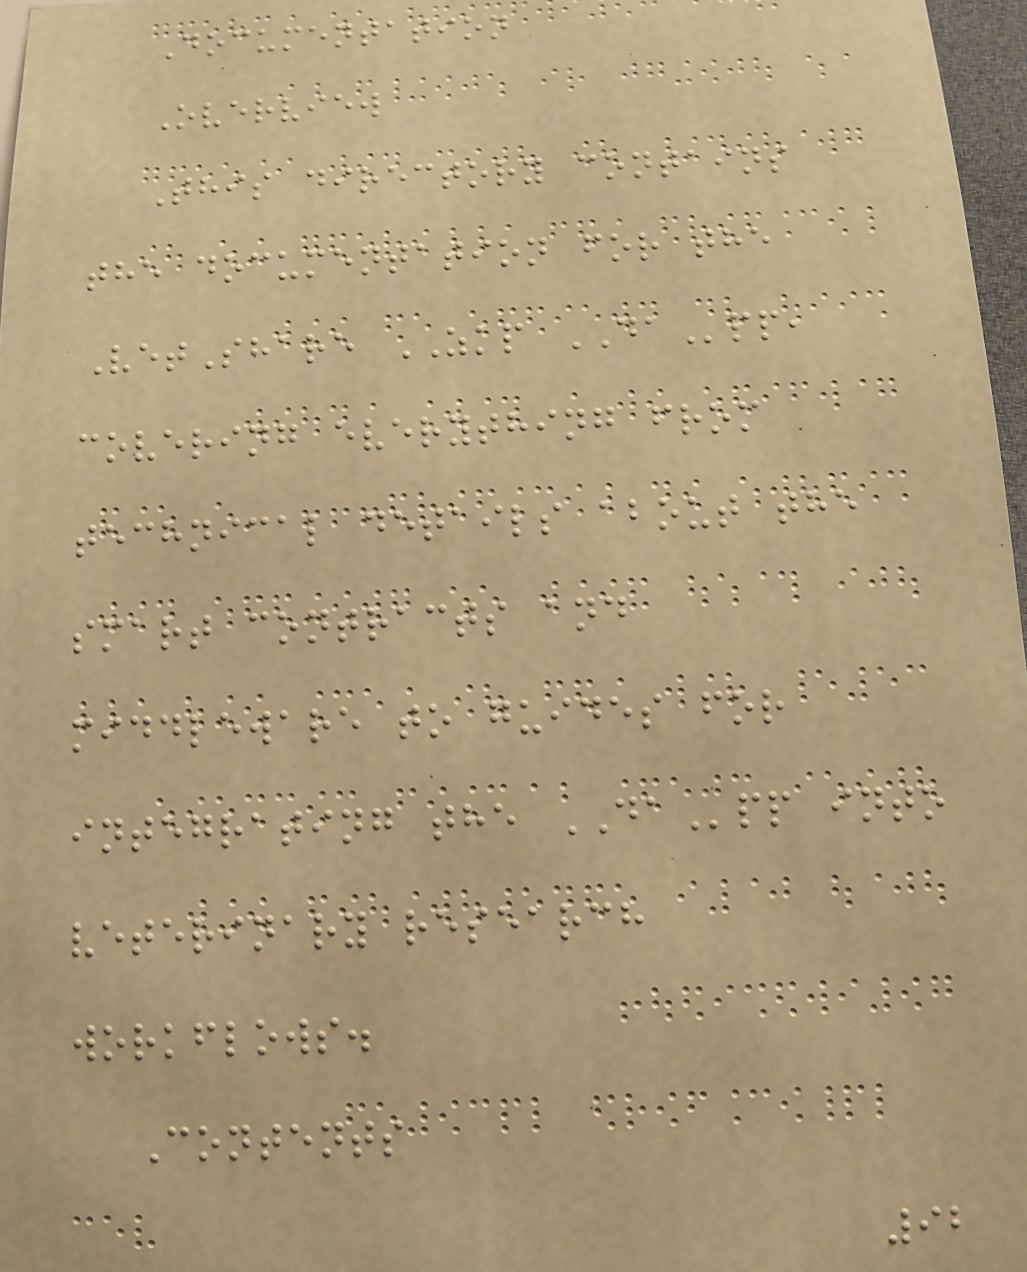Documentation
Overview
This directory contains
the documentation for the
VetShare ZKP DApp,
covering everything from
technical details about the
smart contracts and
middleware to guides for
integrating the DApp into
veterinary research
workflows.
Contents
92
